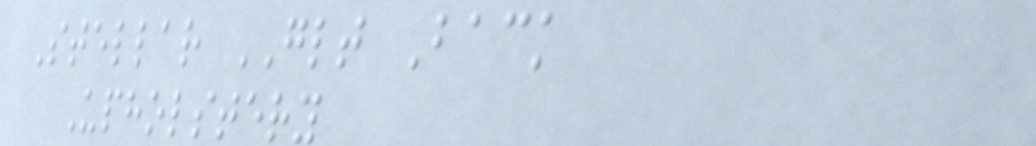Stellar GLT Back
Upholstery
